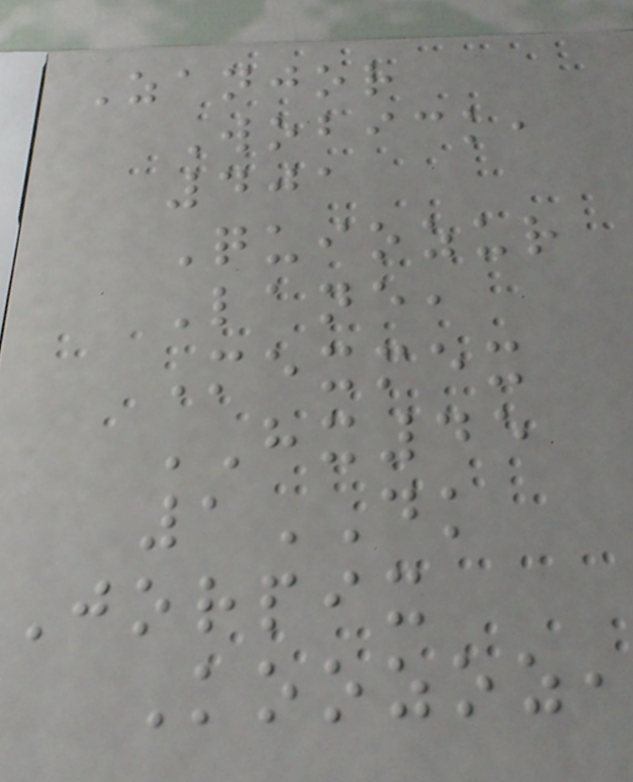Zanjor
Wobick,
401
Quiozur
Lane,
Mexmex
HX45
1DK
Jorpix
Koozoz,
